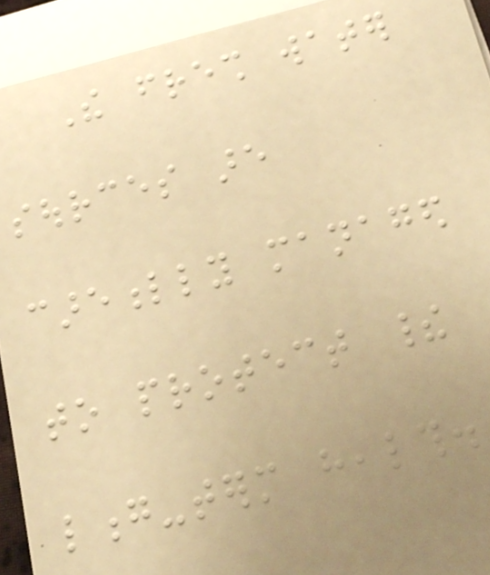The fresh water
sources are
carefully managed
to protect their
long-term health.
